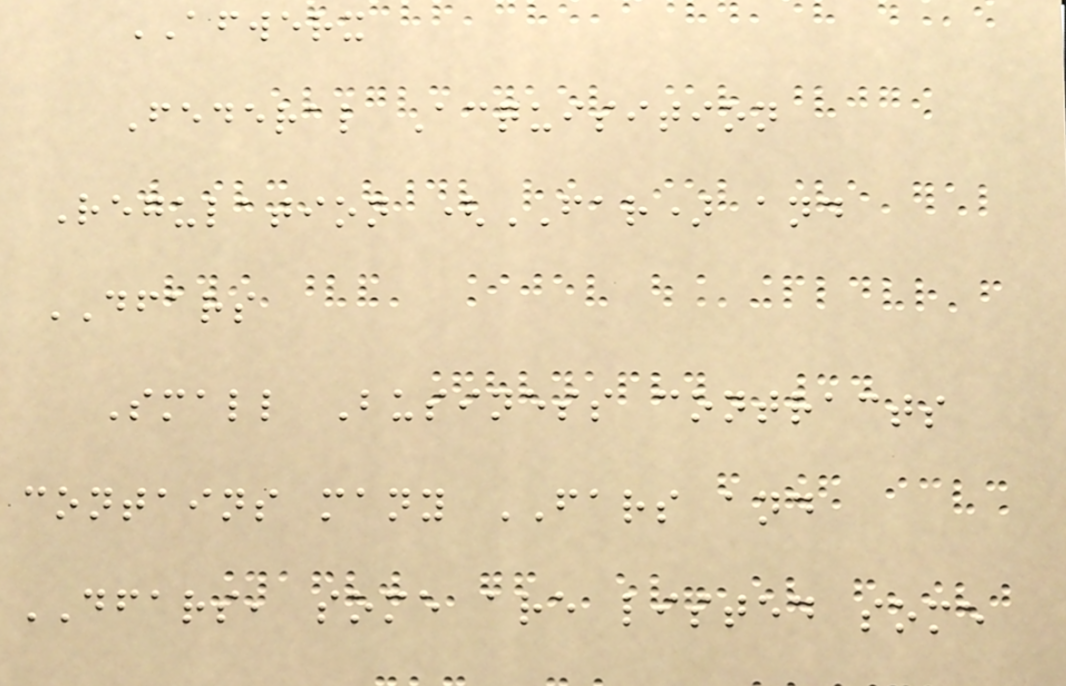AFWERX
Federal Acquisition
Regulation (FAR) and
DFARS
Small Business contracts
contains many FARS and
DFARS, some are listed some
